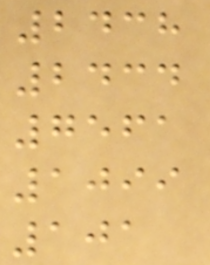2438
2434
7561
1099
101
